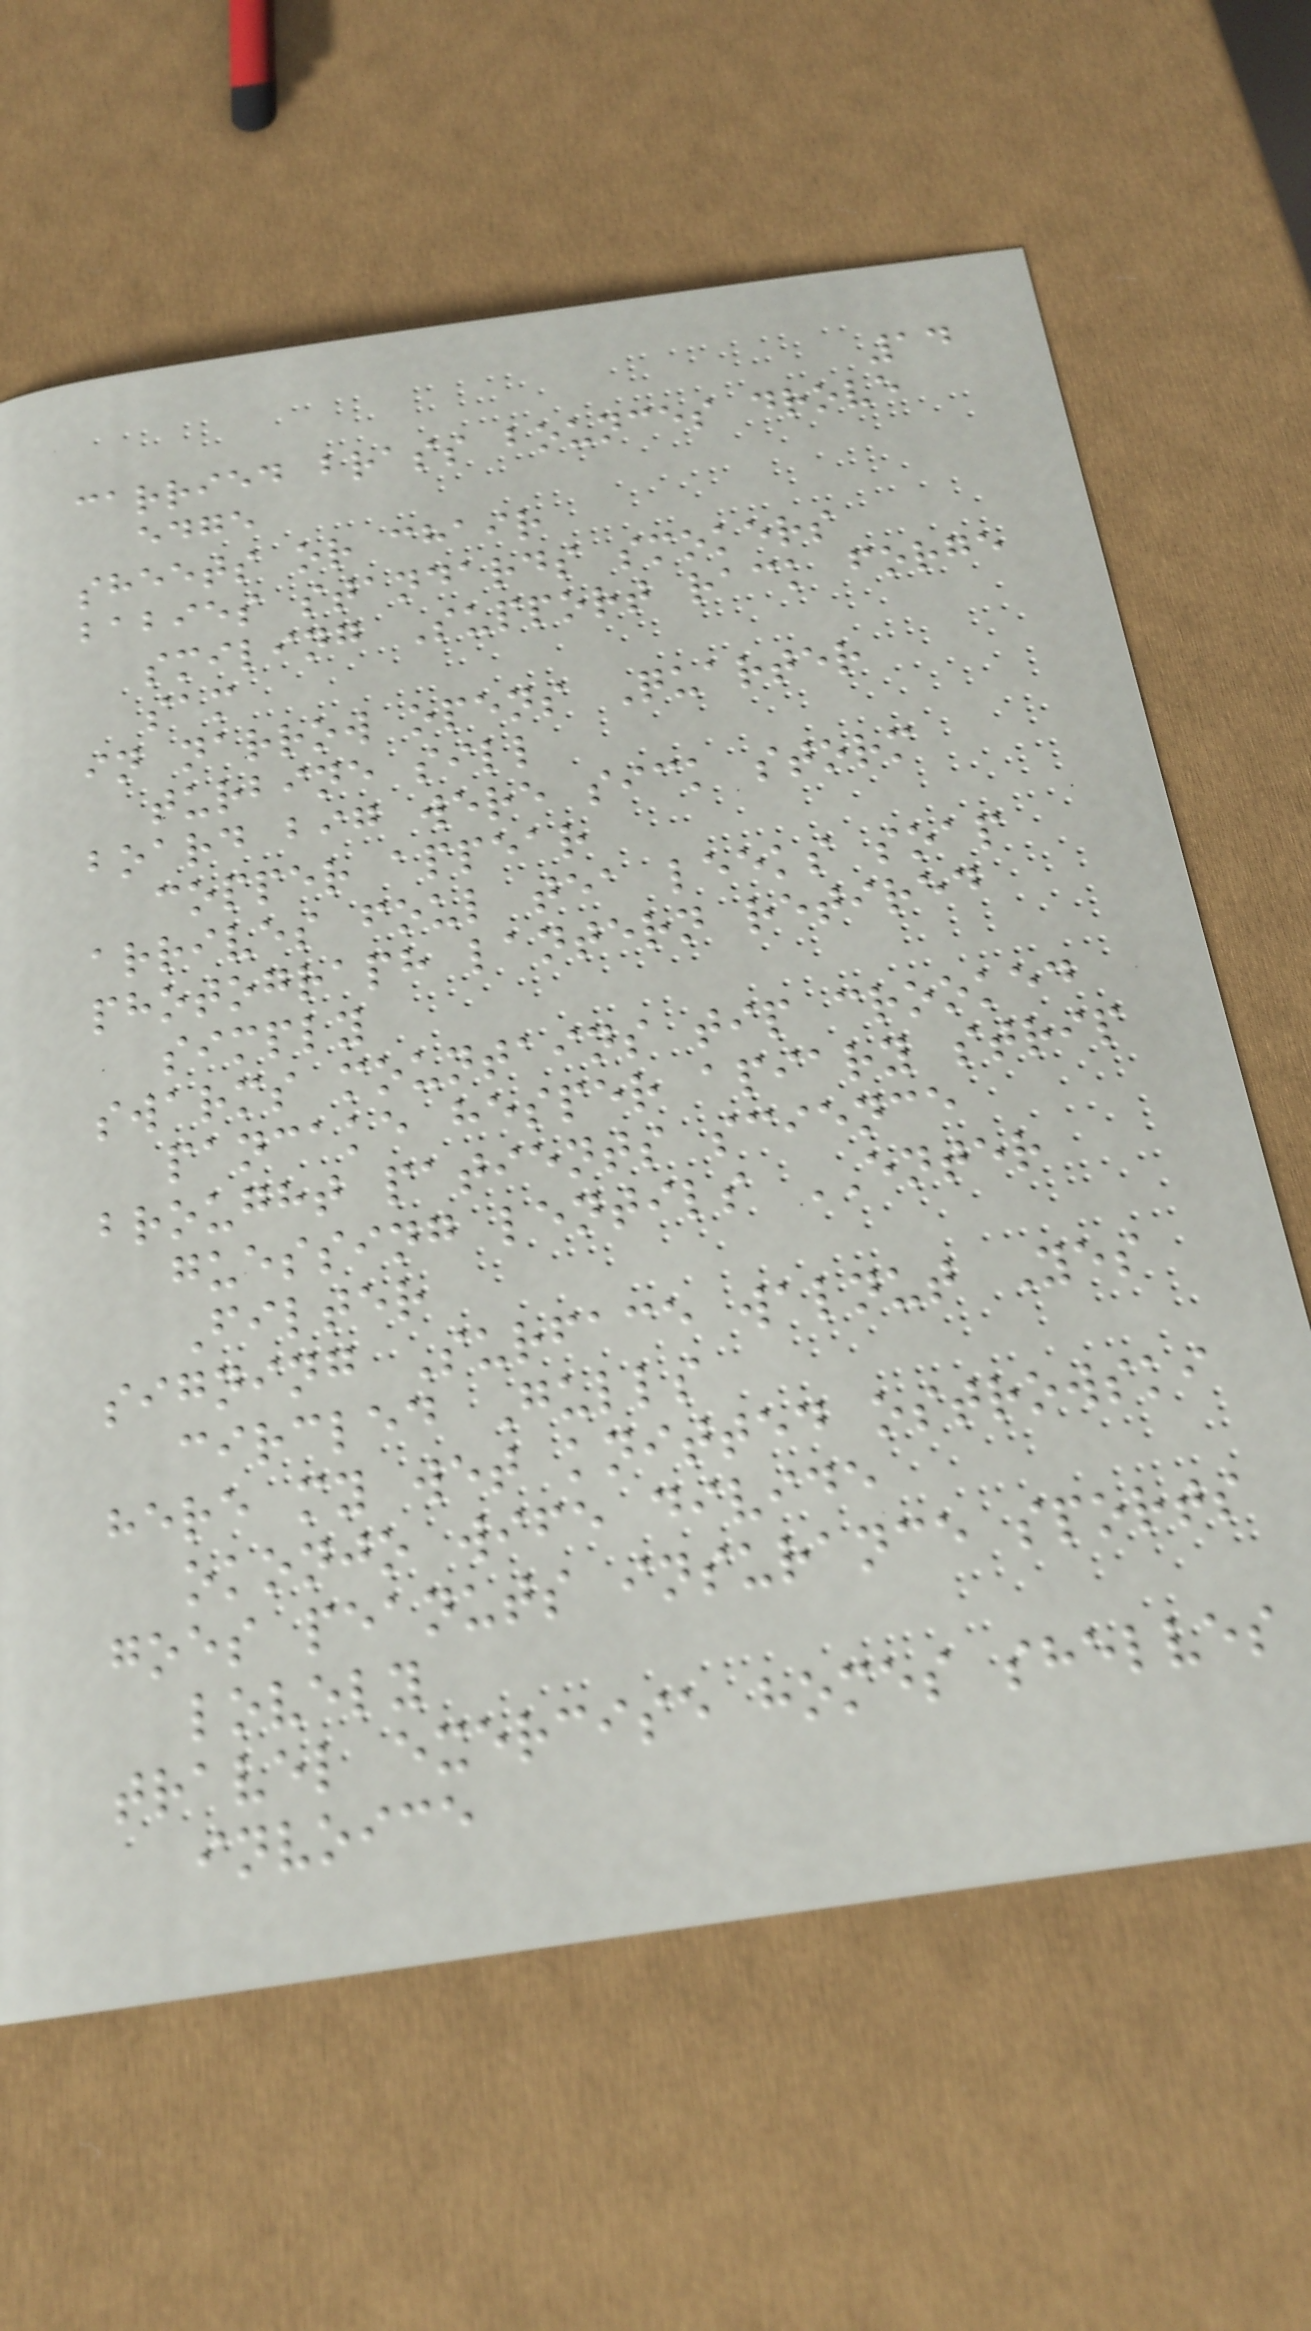14
carried brass bounces drove
edge
sheets or chair
babies standards smokers
smiling Support rack forge
sam
in narrow opens Quarter
turbine sill
board big were sick storm
copper appear
arrives foul tea leeks soap
photograph lantern retired
simply
swarms mountains tip crooked
pancake hesper apiary strip
brought patients science
guessing lentils ENTER
Filter
signing Surface walnut Yes
circled Gulls
here my wet knitted ostrowski
okonjo wife divide
goes peanuts insurance sports
lovely
travel exercise homes shelves
invoice
